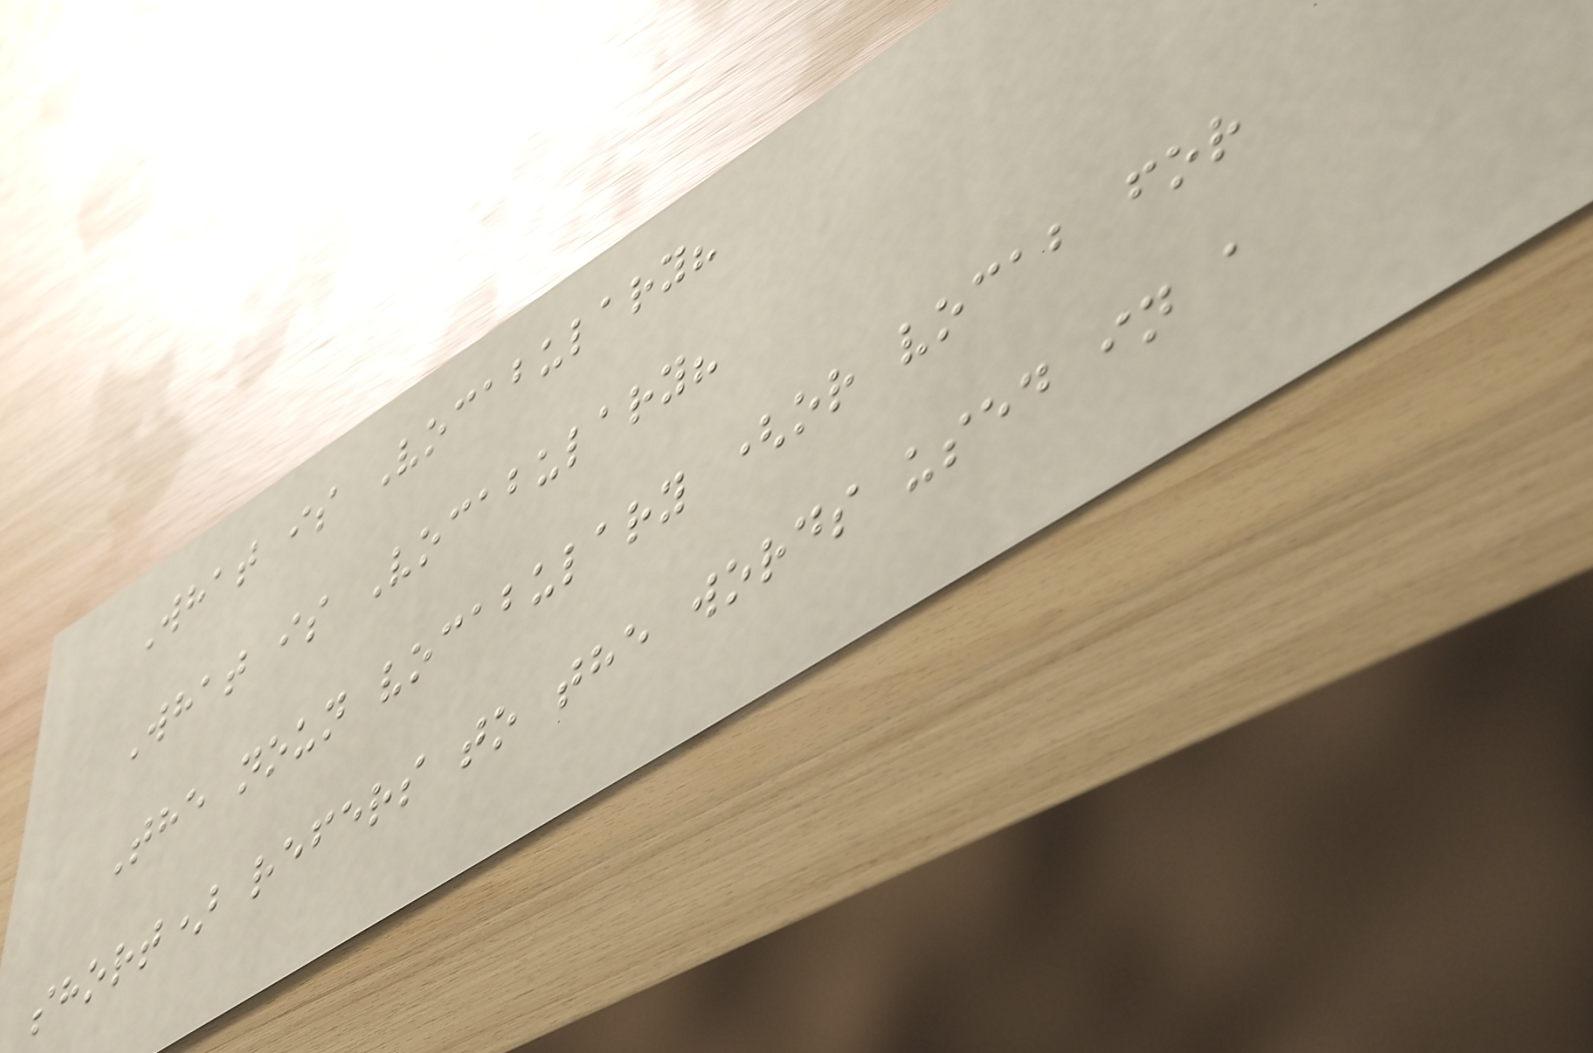What is Vocabulary?
What is Vocabulary?
The noun vocabulary (or vocab for
short) refers to the words used in a
